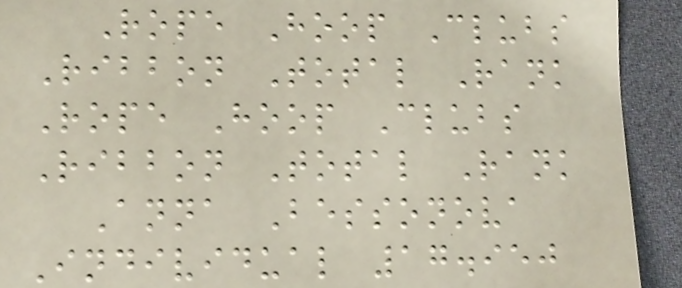Rope Hoop Clubs
Ribbon Total Rank
Rope Hoop Clubs
Ribbon Total Rank
Anna Bessonova
Individual 17.950
